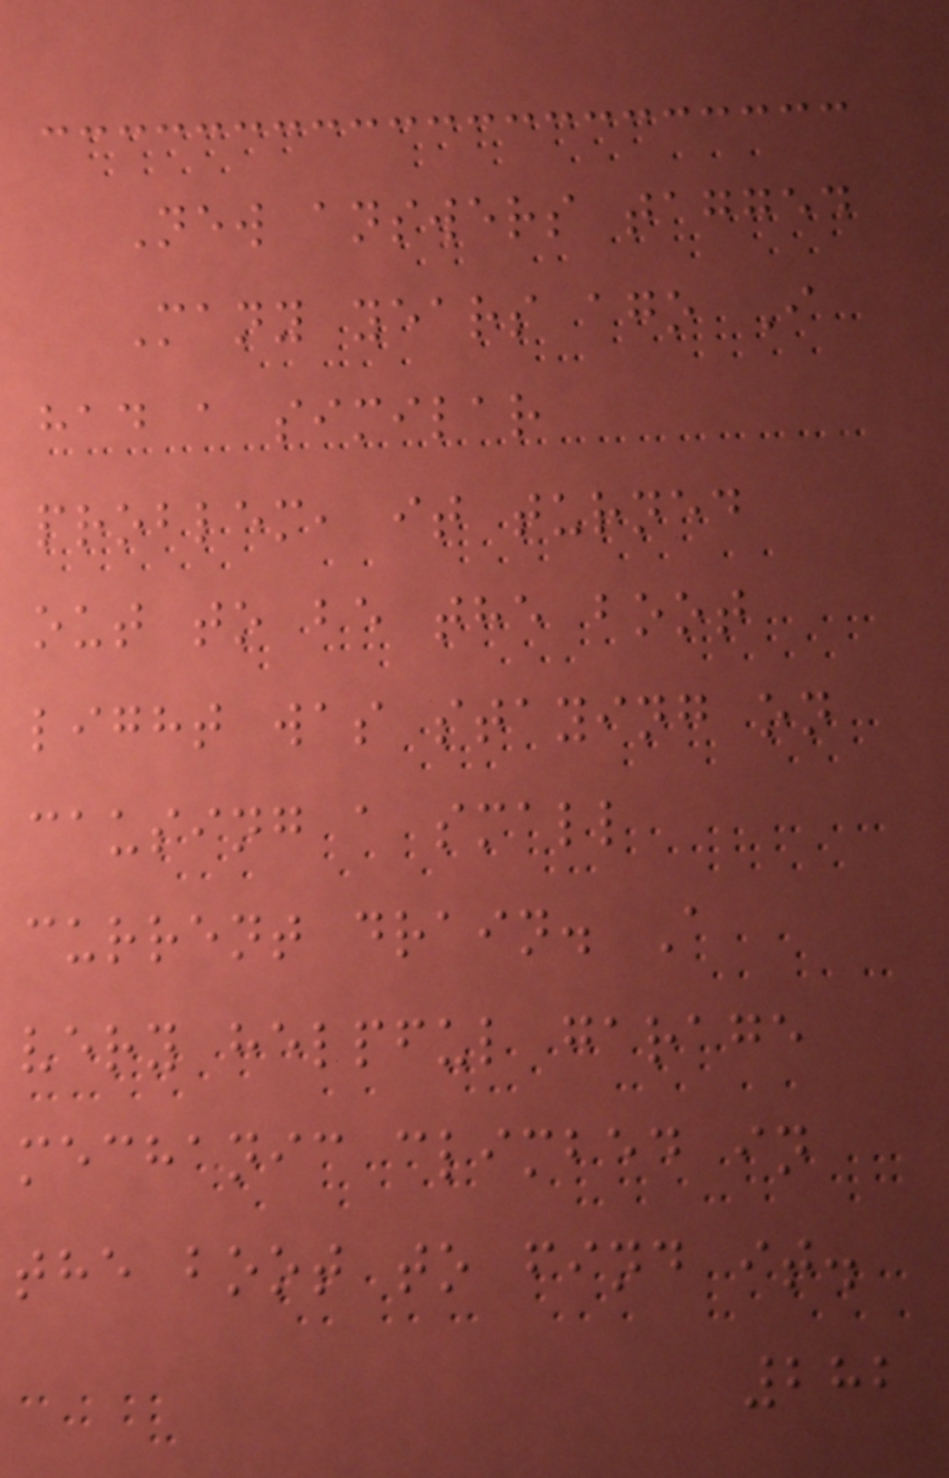New answers tagged
Many years ago I
had a similar
problem, it turned
out to be the boot
light was staying on
causing a small
current drain. A
very helpful garage
mechanic climbed in
the boot to find it.
282
